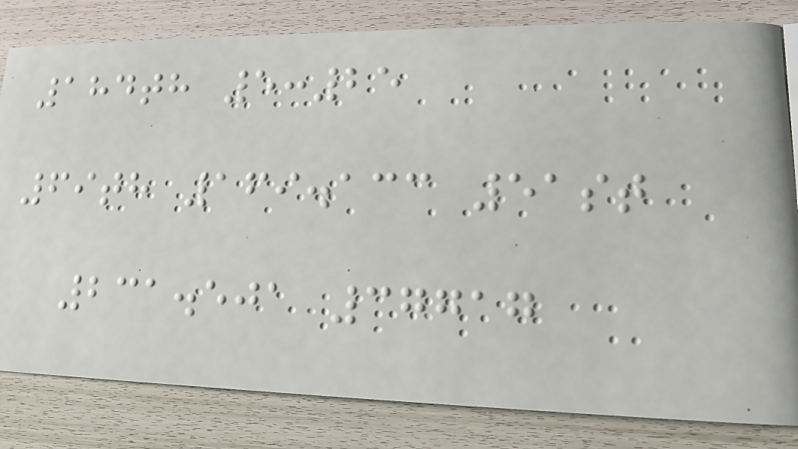184th 5:25
69th 169.133 51st
231.501 37717
